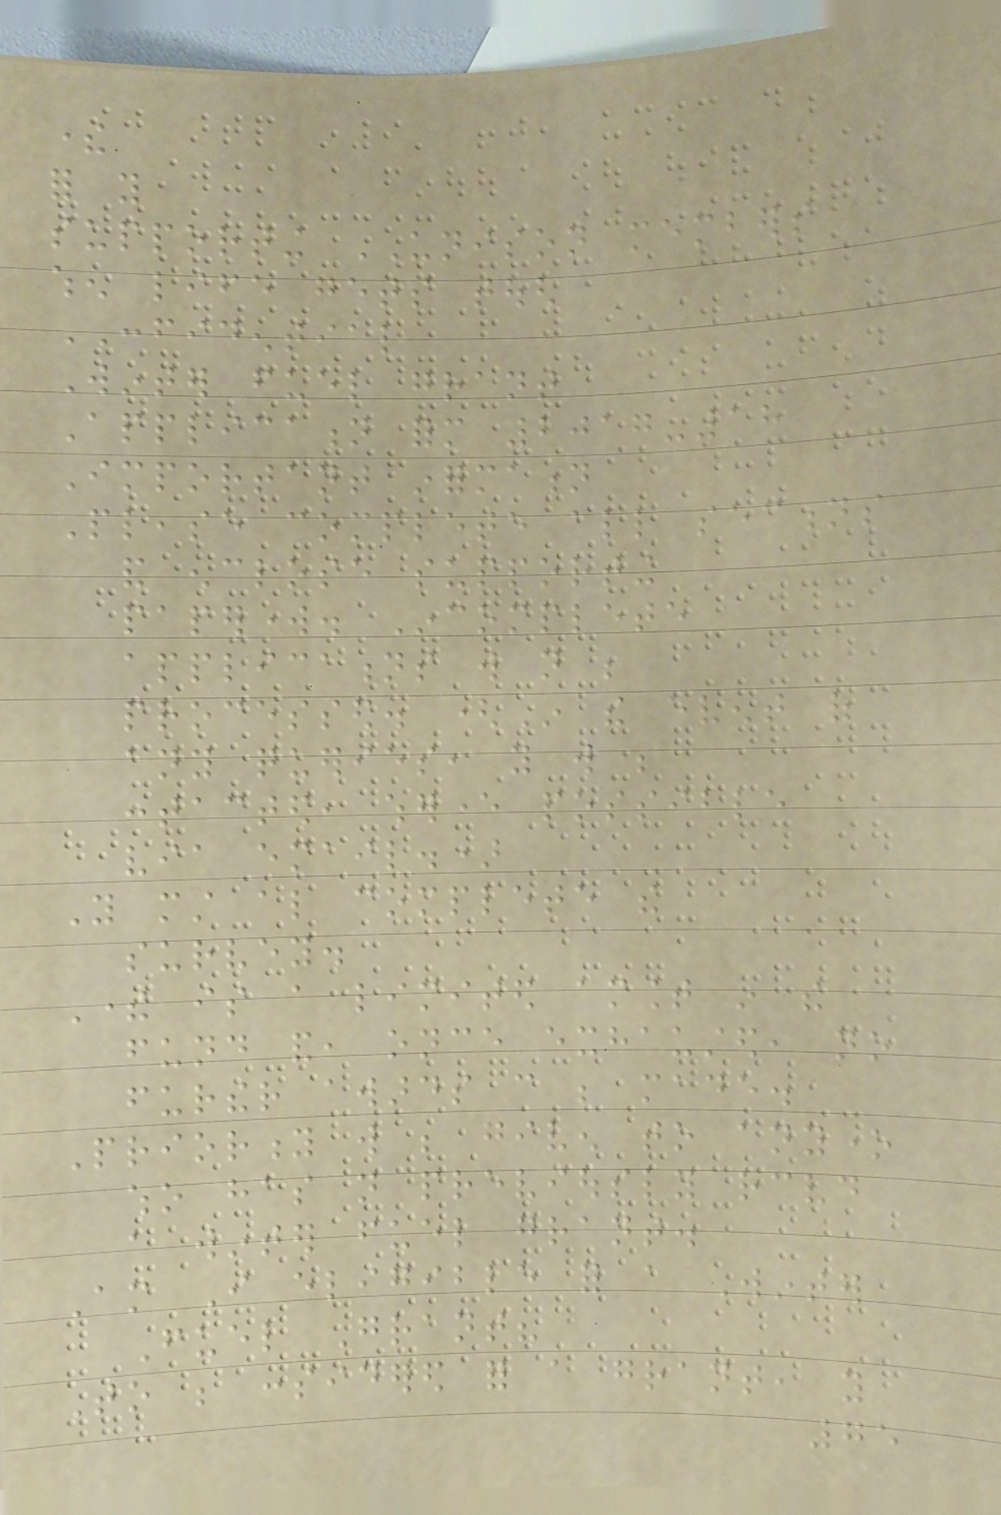there
for you
supporting UNISON members
when life gets tough
CONFIDENTIAL
Winter fuel grant
Application form 2017-18
Important information
Please complete all sections
and enclose supporting
paperwork. Incomplete
applications will not be
processed. (In the event of
any queries, you will be
contacted, wherever possible
via email.)
You must also complete the
survey.
There is a limited amount in the
fund and, once exhausted, no
further awards can be made.
Priority will be given to anyone
who has not previously received
a winter fuel grant.
Am I eligible for a Winter
Fuel Grant?
To be considered for a grant, you
75
